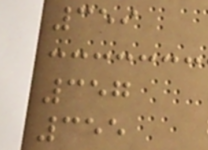359
357
355
